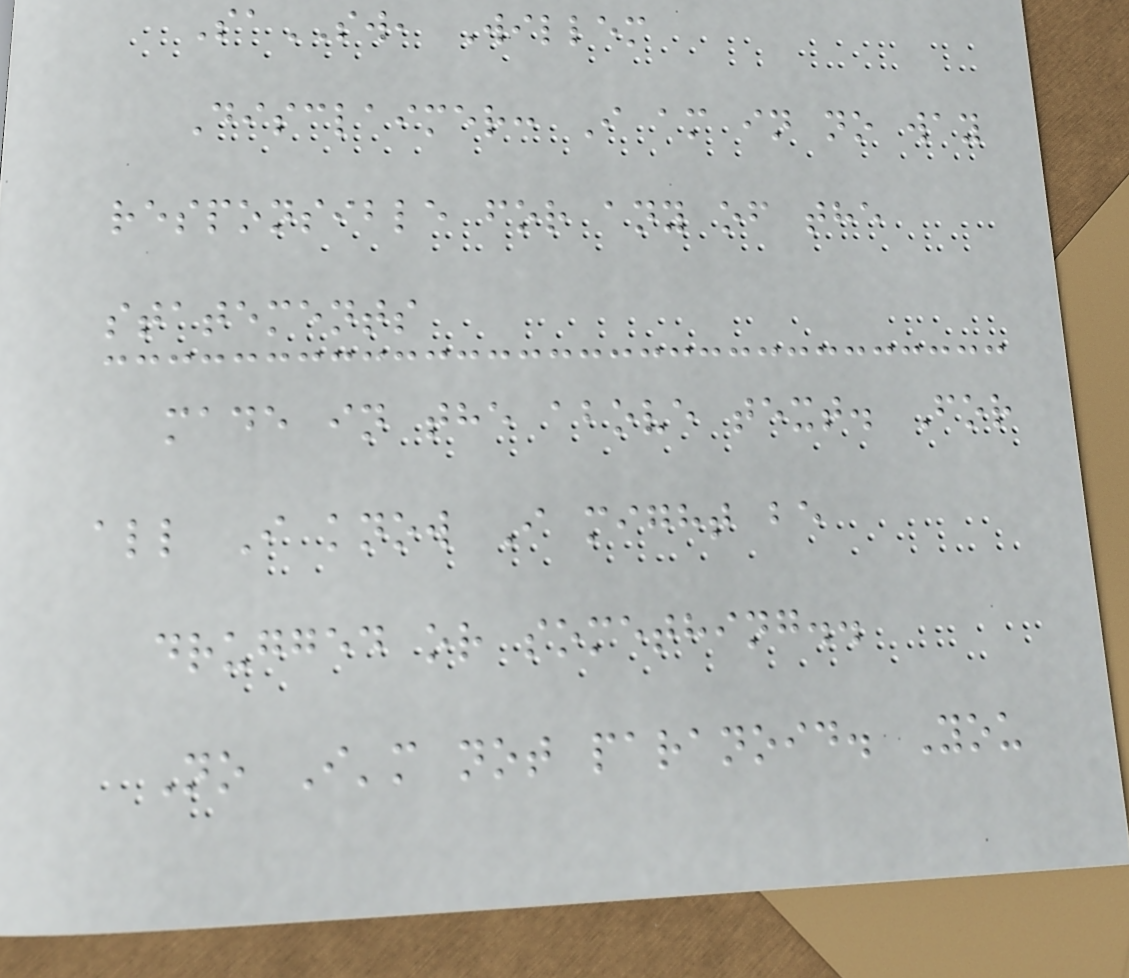SaSW, Willem
Disclaimer: I am in no way
responsible for any of the
statements
made in the above text. For
all I know I might be
drugged or something..
No I'm not paranoid. You
